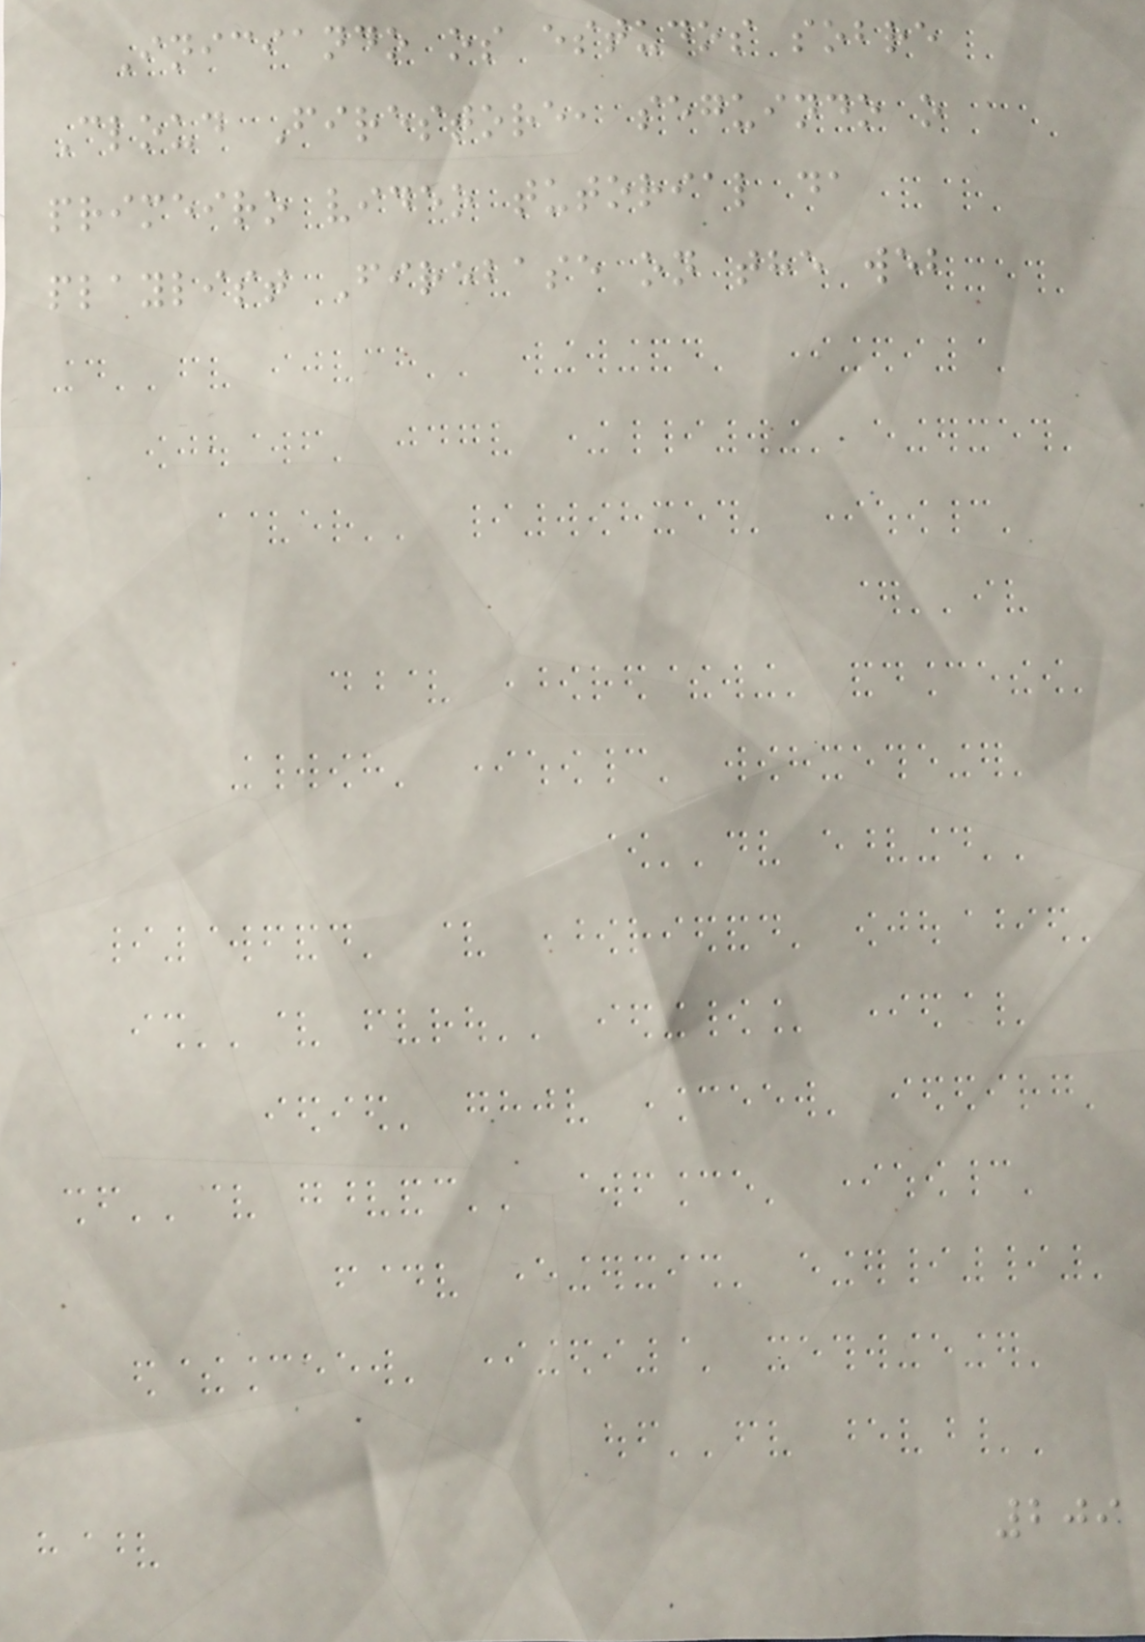Iniciando os estudos sobre
Cloud Firestore, seguindo o
primeiro video tutorial da
playlist Firebase on the web
209
